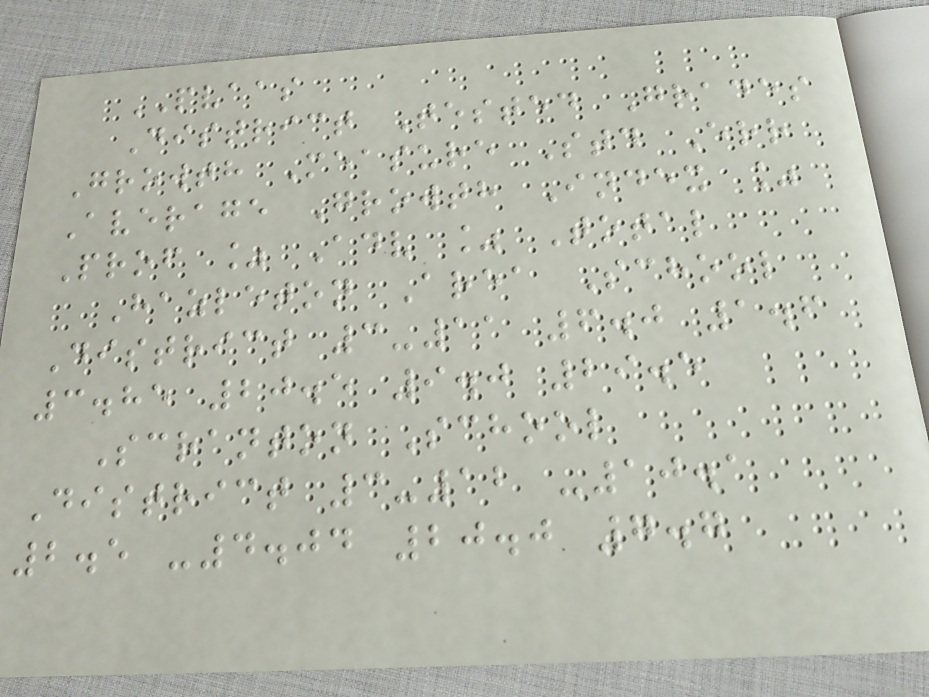PVAAS
District Tested Grades
Growth Measure Std Err
Average Growth Index %
Prof % Adv % Total
Hazleton Area School
District 3-11 6.0 1.6
3.85 20.5 9.0 29.5
Scranton School
District 3-12 -10.1
2.5 -4.04 20.0 7.7
